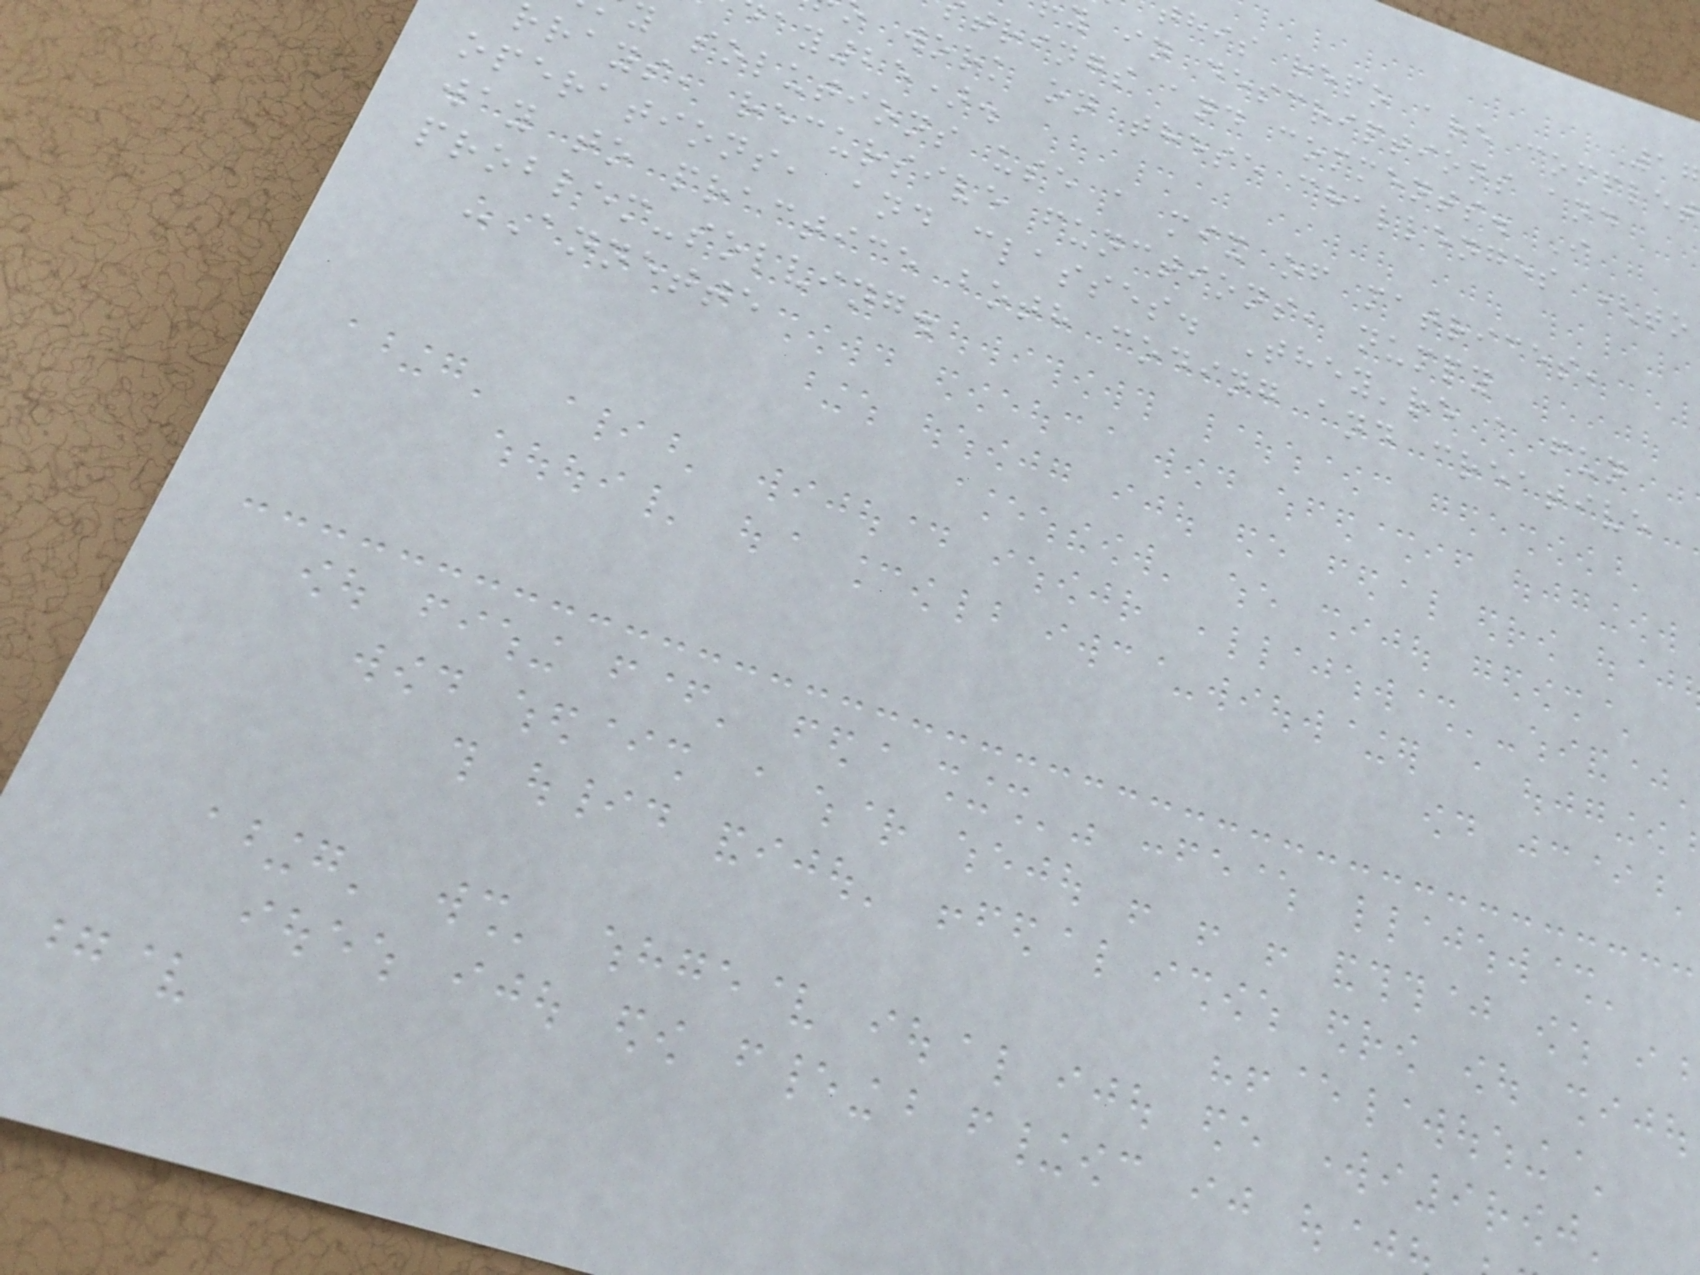his repo are complet
y in descriptions and
trings and comments. I
work on these challenges (to
ay25).
solutions use a mix of matrices,
rrays, recursive functions, numpy
operations, and classes. They're a fun
way to practice both coding and creative
problem-solving.
-Annette
